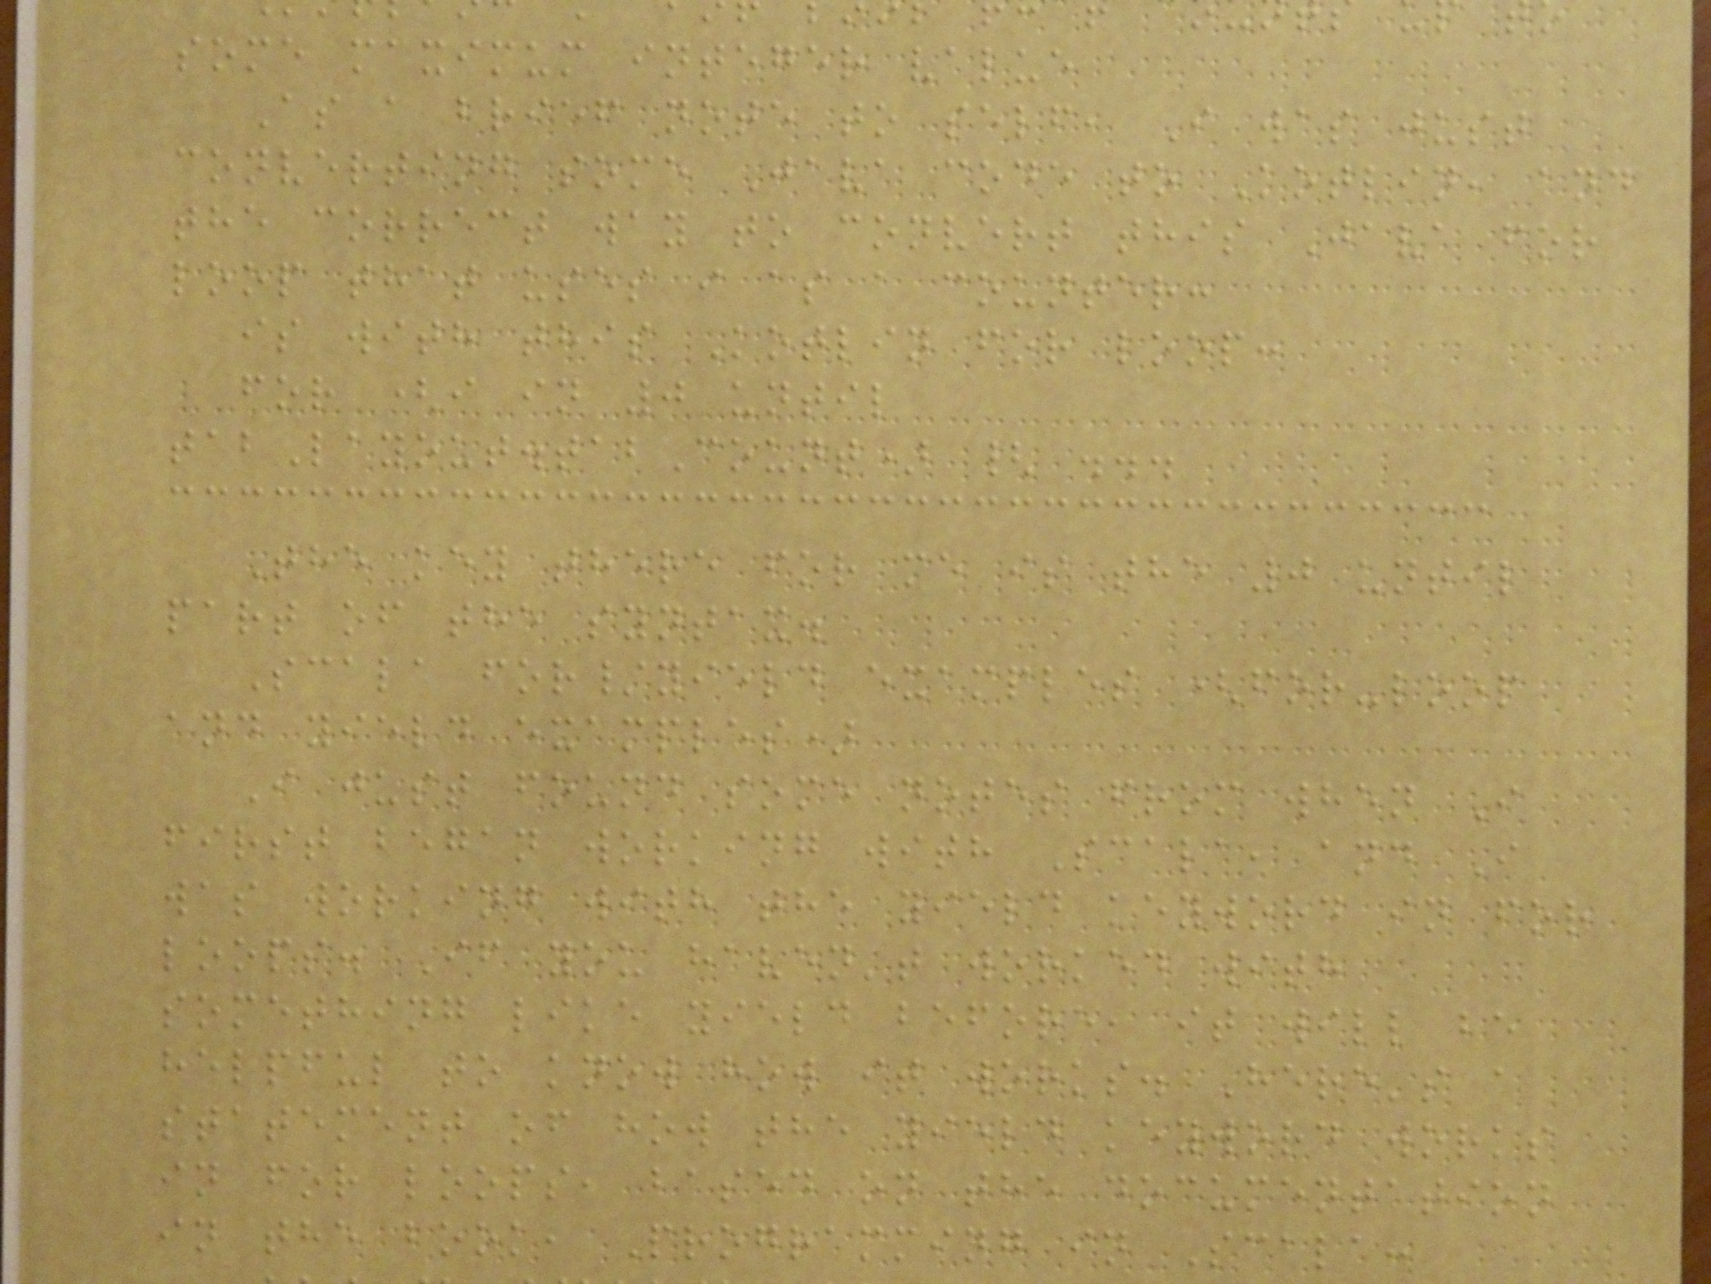some maximum integer value
As a brief note to self, I was just
converting some Java code to Kotlin, and
the correct way to convert this Java for
loop that uses i as a counter:
is with this Kotlin for loop:
for (i in 0 until
tabLayout.tabCount) { ...
The key there for me is the 0 until
part of the syntax.
Scala for/yield examples (for-loop
and yield examples)
I just found some notes from when I
first began working with Scala, and I
was working with the yield keyword in for
loops. If you haven't worked with
something like yield before, it will be
helpful to know how it works. Here's a
statement of how the yield keyword works
in for loops, based on the documentation
in the book, Programming in Scala:
